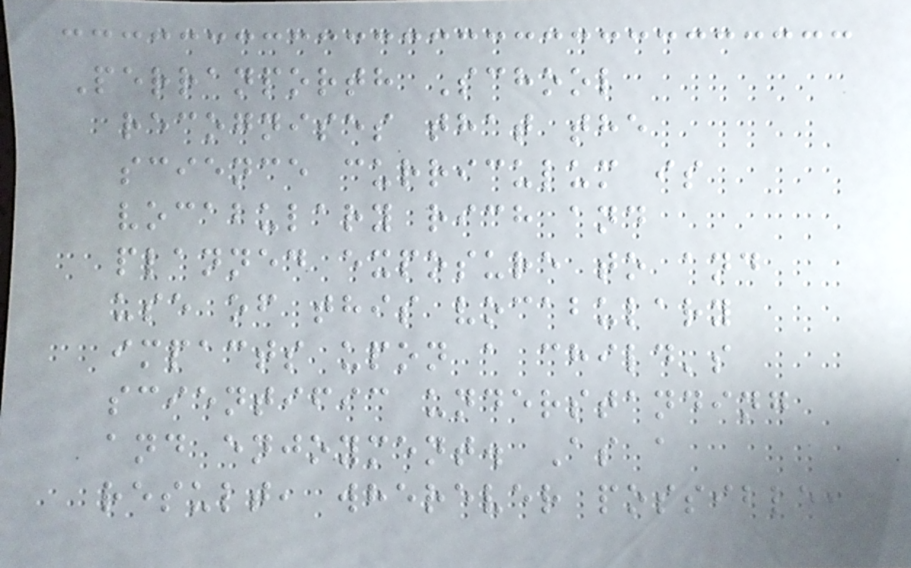Perranporth School
recognises that the
science curriculum is
vocabulary rich and
planned exposure to and
use of this vocabulary
impacts upon a child's
scientific understanding
and enjoyment. As a
result, wherever possible,
